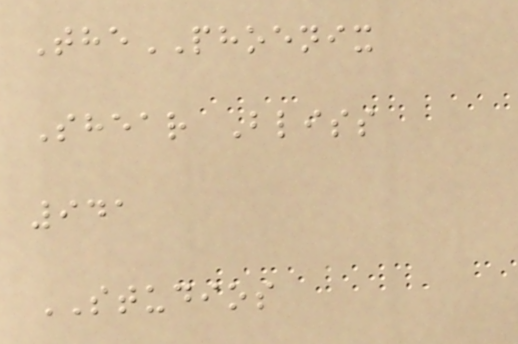ThePHOENIX
Shear Bliss
941
STUDIOS
